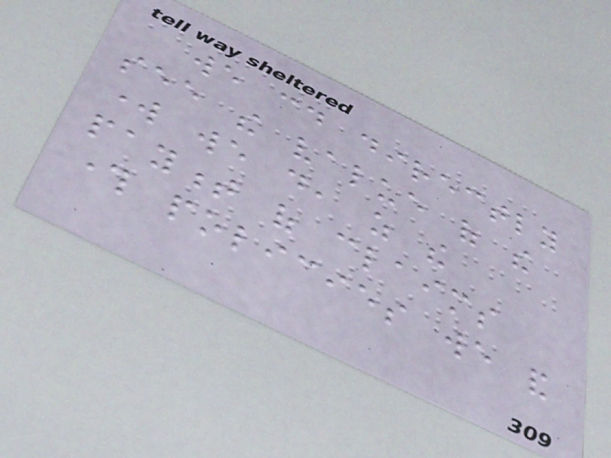we could directly
see the value of the
work we do, as the
payment of claims
through policies we and
